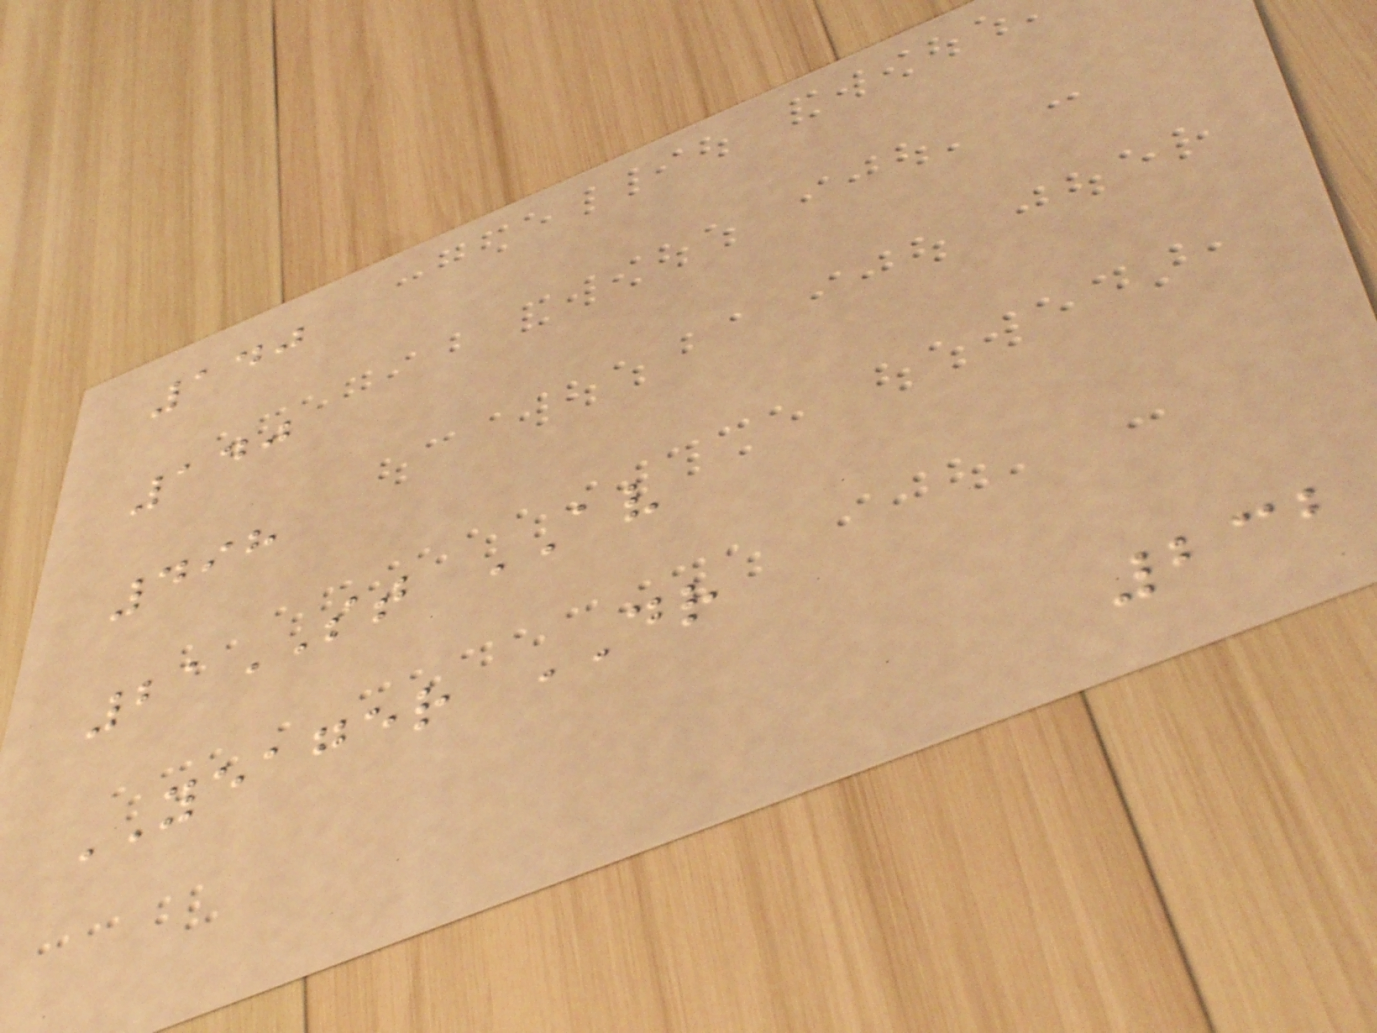140
140
498
21ST AV
YEAGER DR
232
